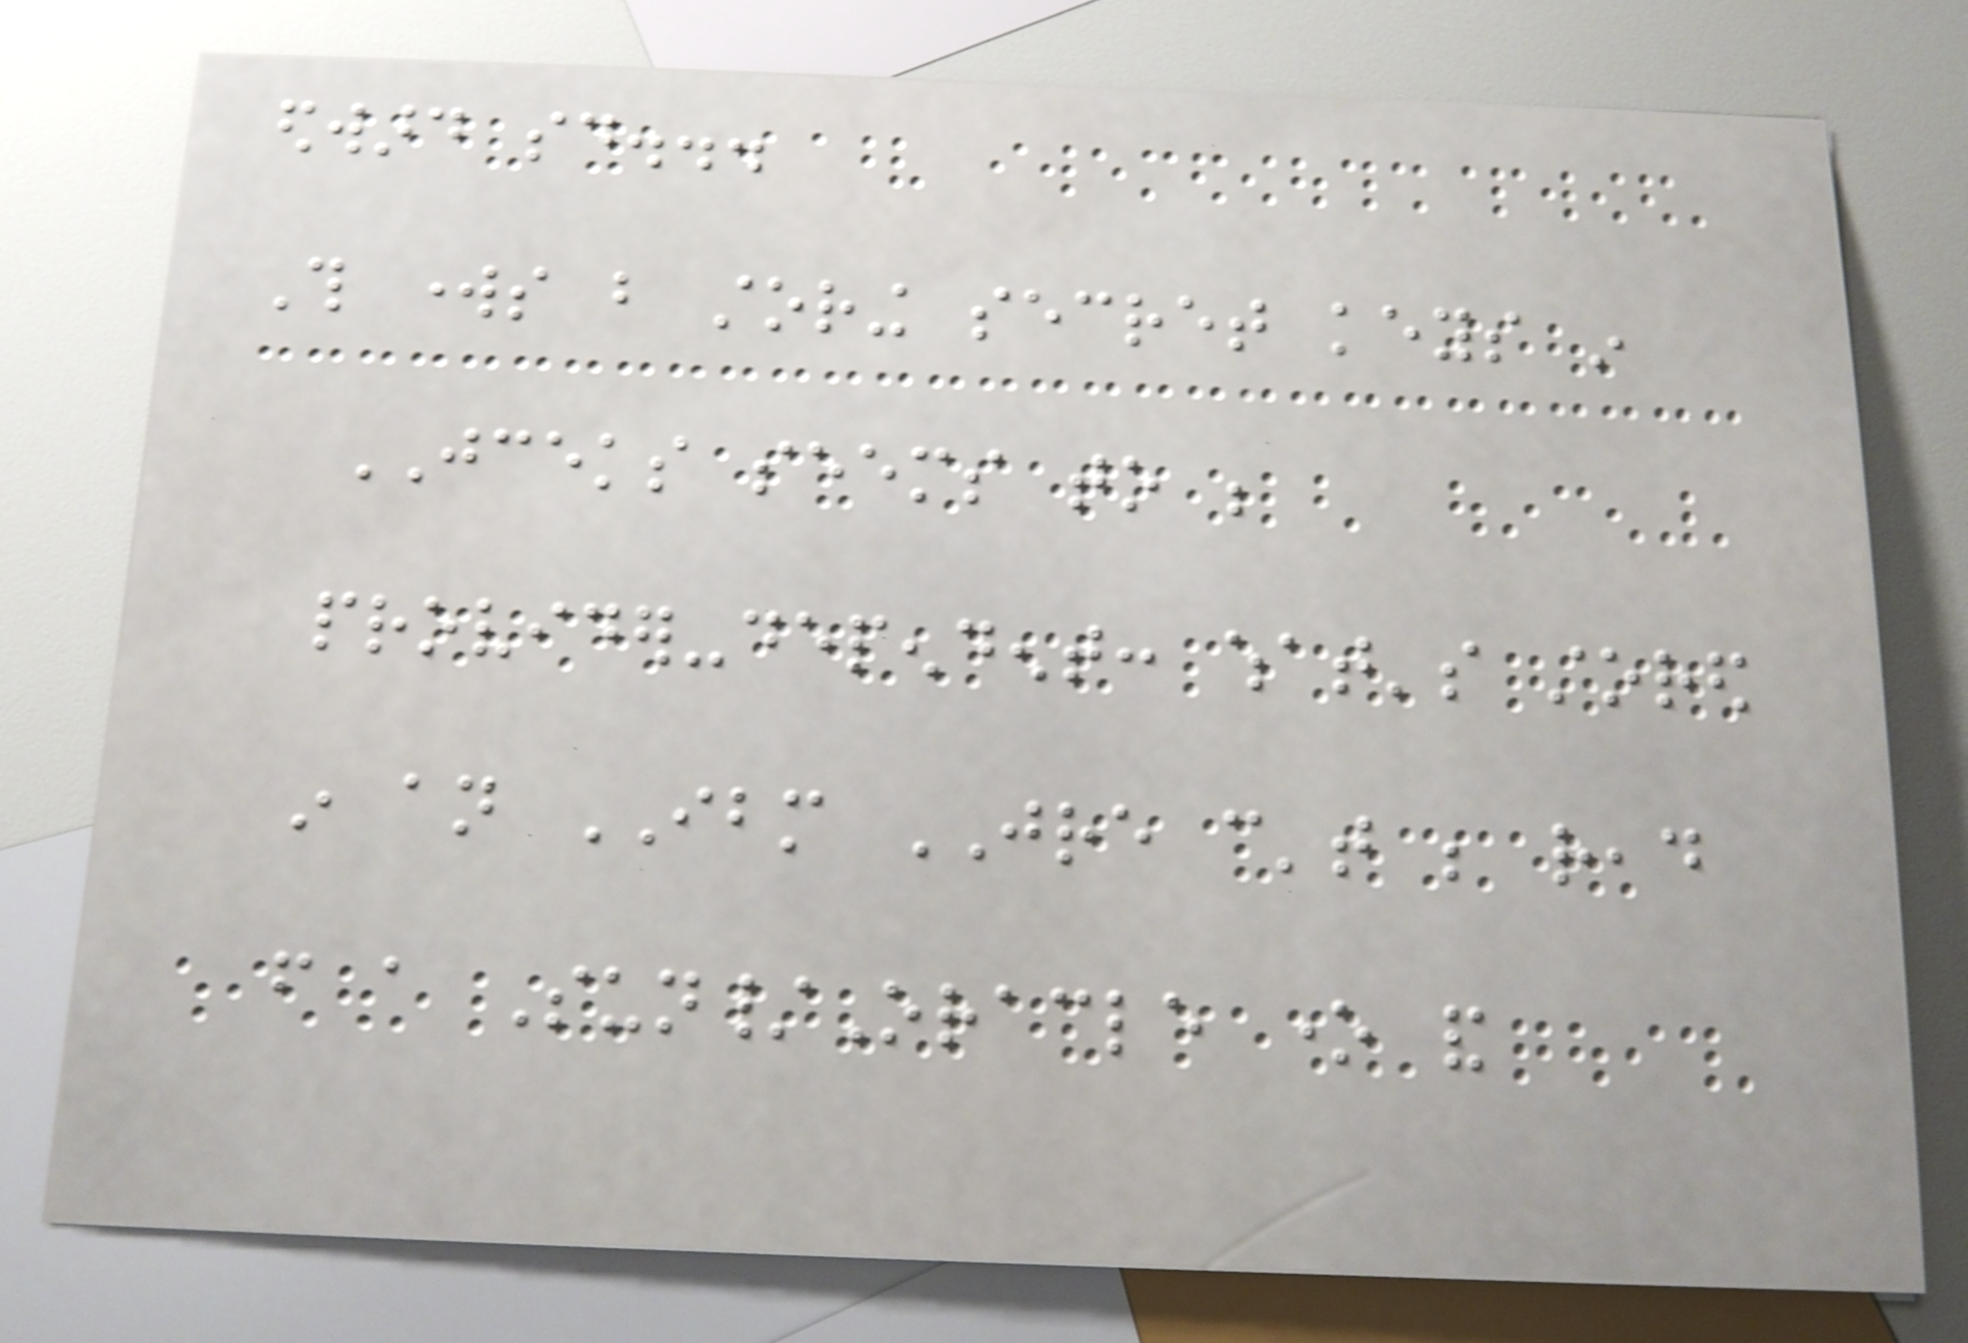edward said...
This works but storing secret keys in
JCEKS seems to be
provider-dependent: what's stored
in an IBM JRE can't be read
from a Sun/Oracle one and
